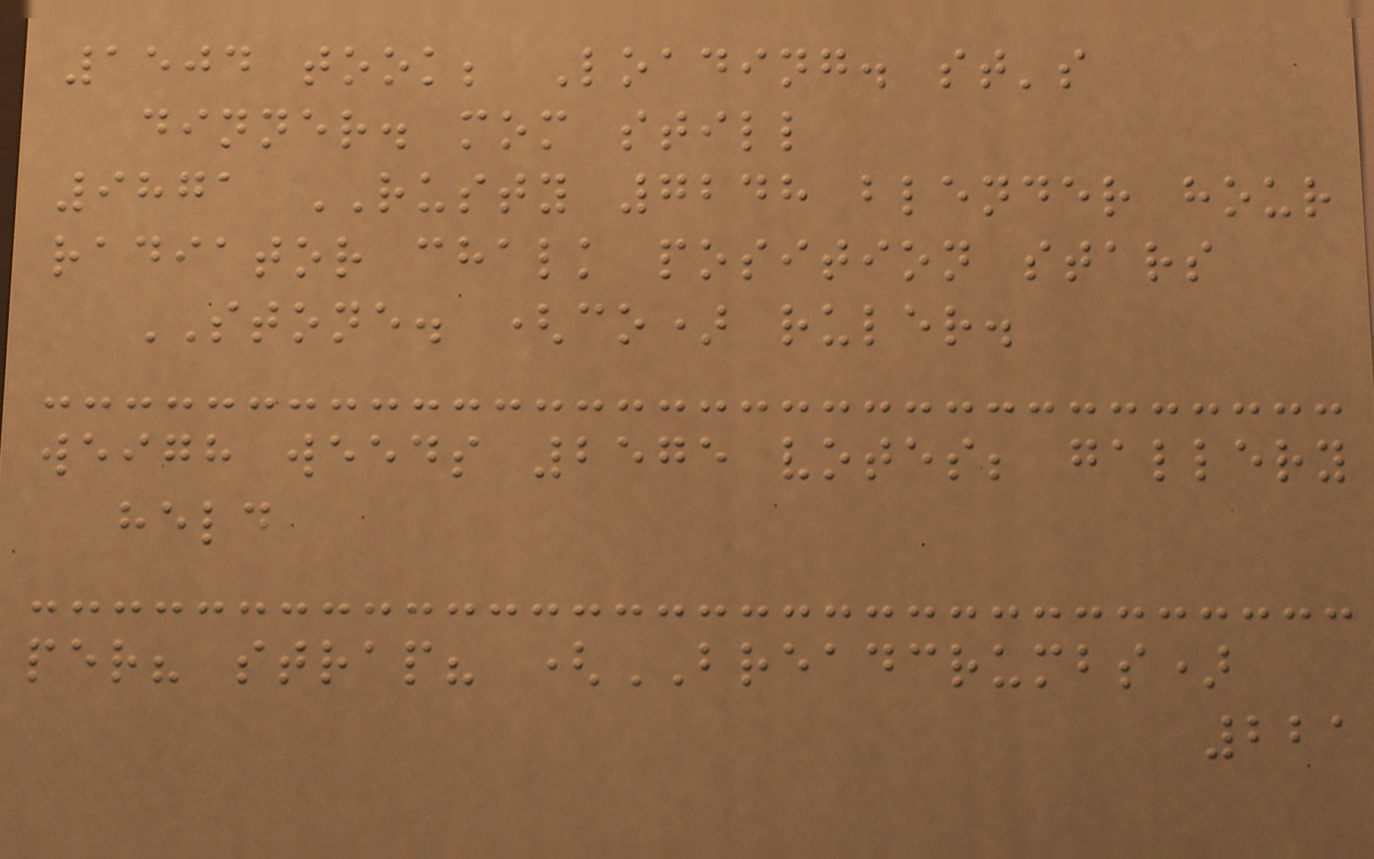1504 took; Loading. st's
dinner. mom still
9871 RUSTY 7248 blender hour
radiator chalk position stars
STONE. (co) ruler.
weigh weeds 2575 votes; gallery
held
per? strap? (BREADCRUMBS)
221
